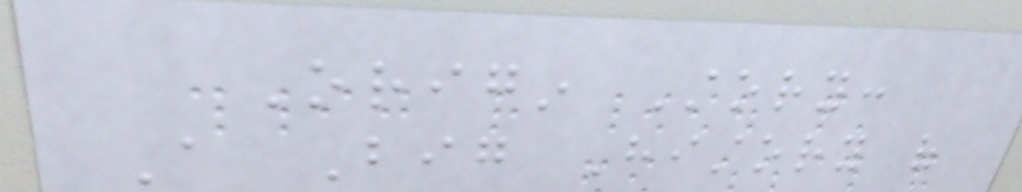Origin Story:
A Big History of
